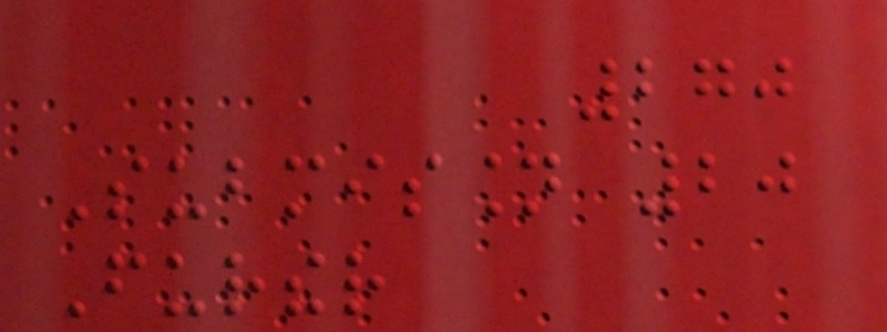270
Submission 20
Further
